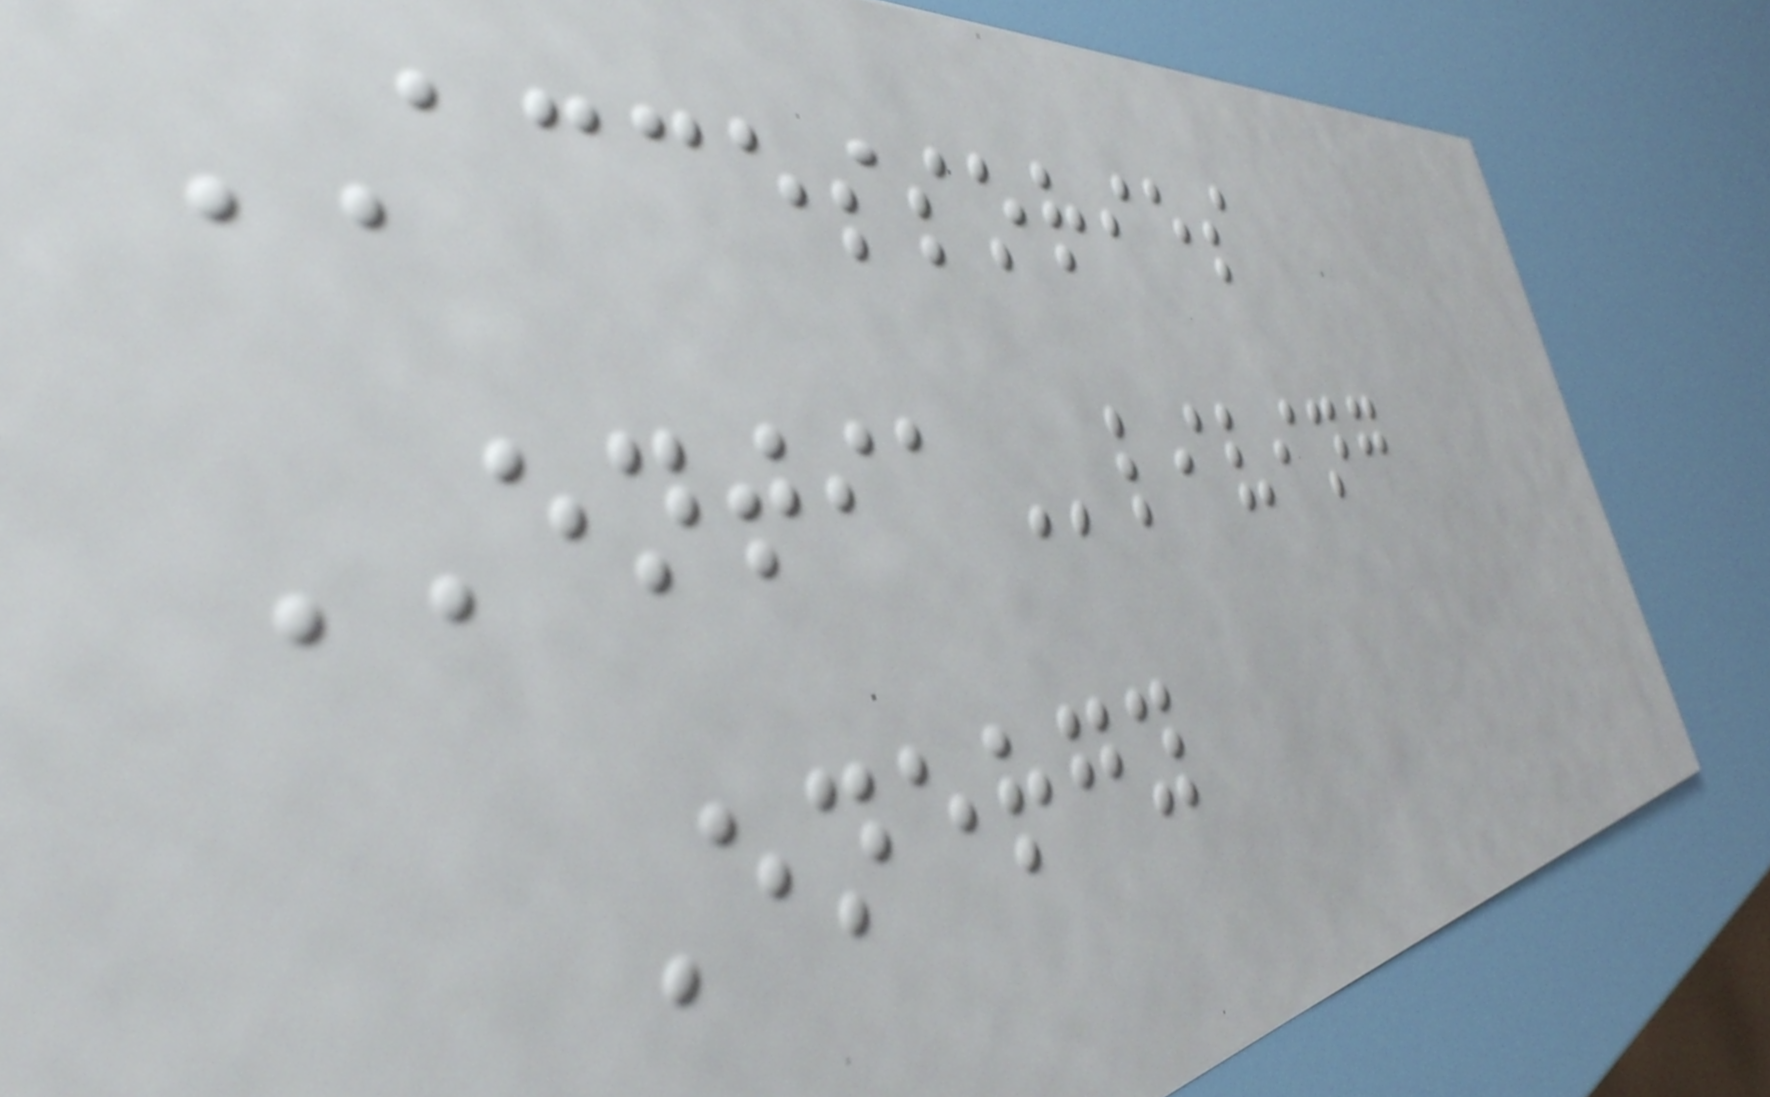ACCESSORIES
ENTIAliving
Energy
